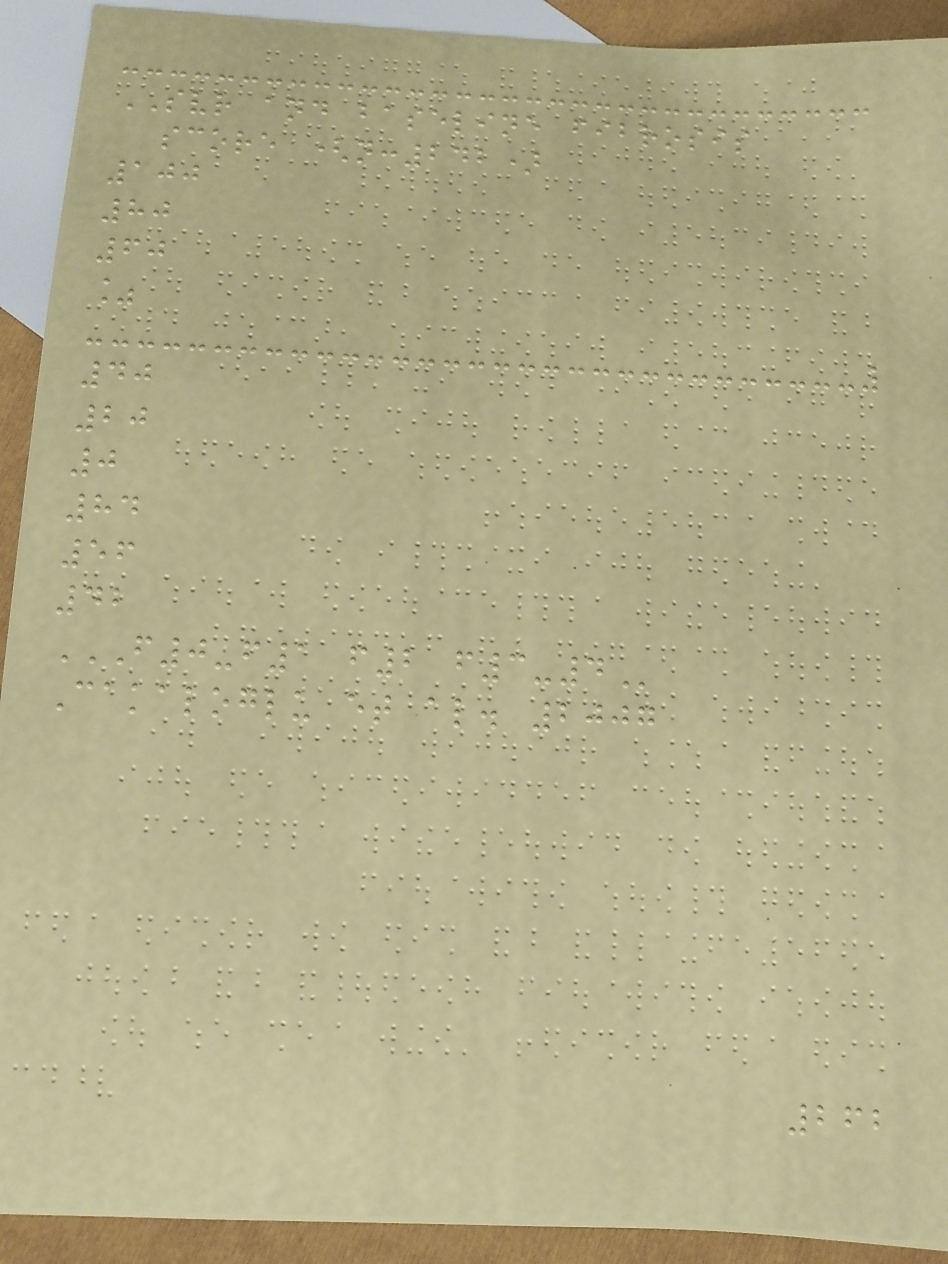SVR and baseline fibrosis
score (n:242)
100
80
60
%
40
20
0
84
56
42
F0-F1 F2 F3-4
Cakaloglu et al. 2007
262
